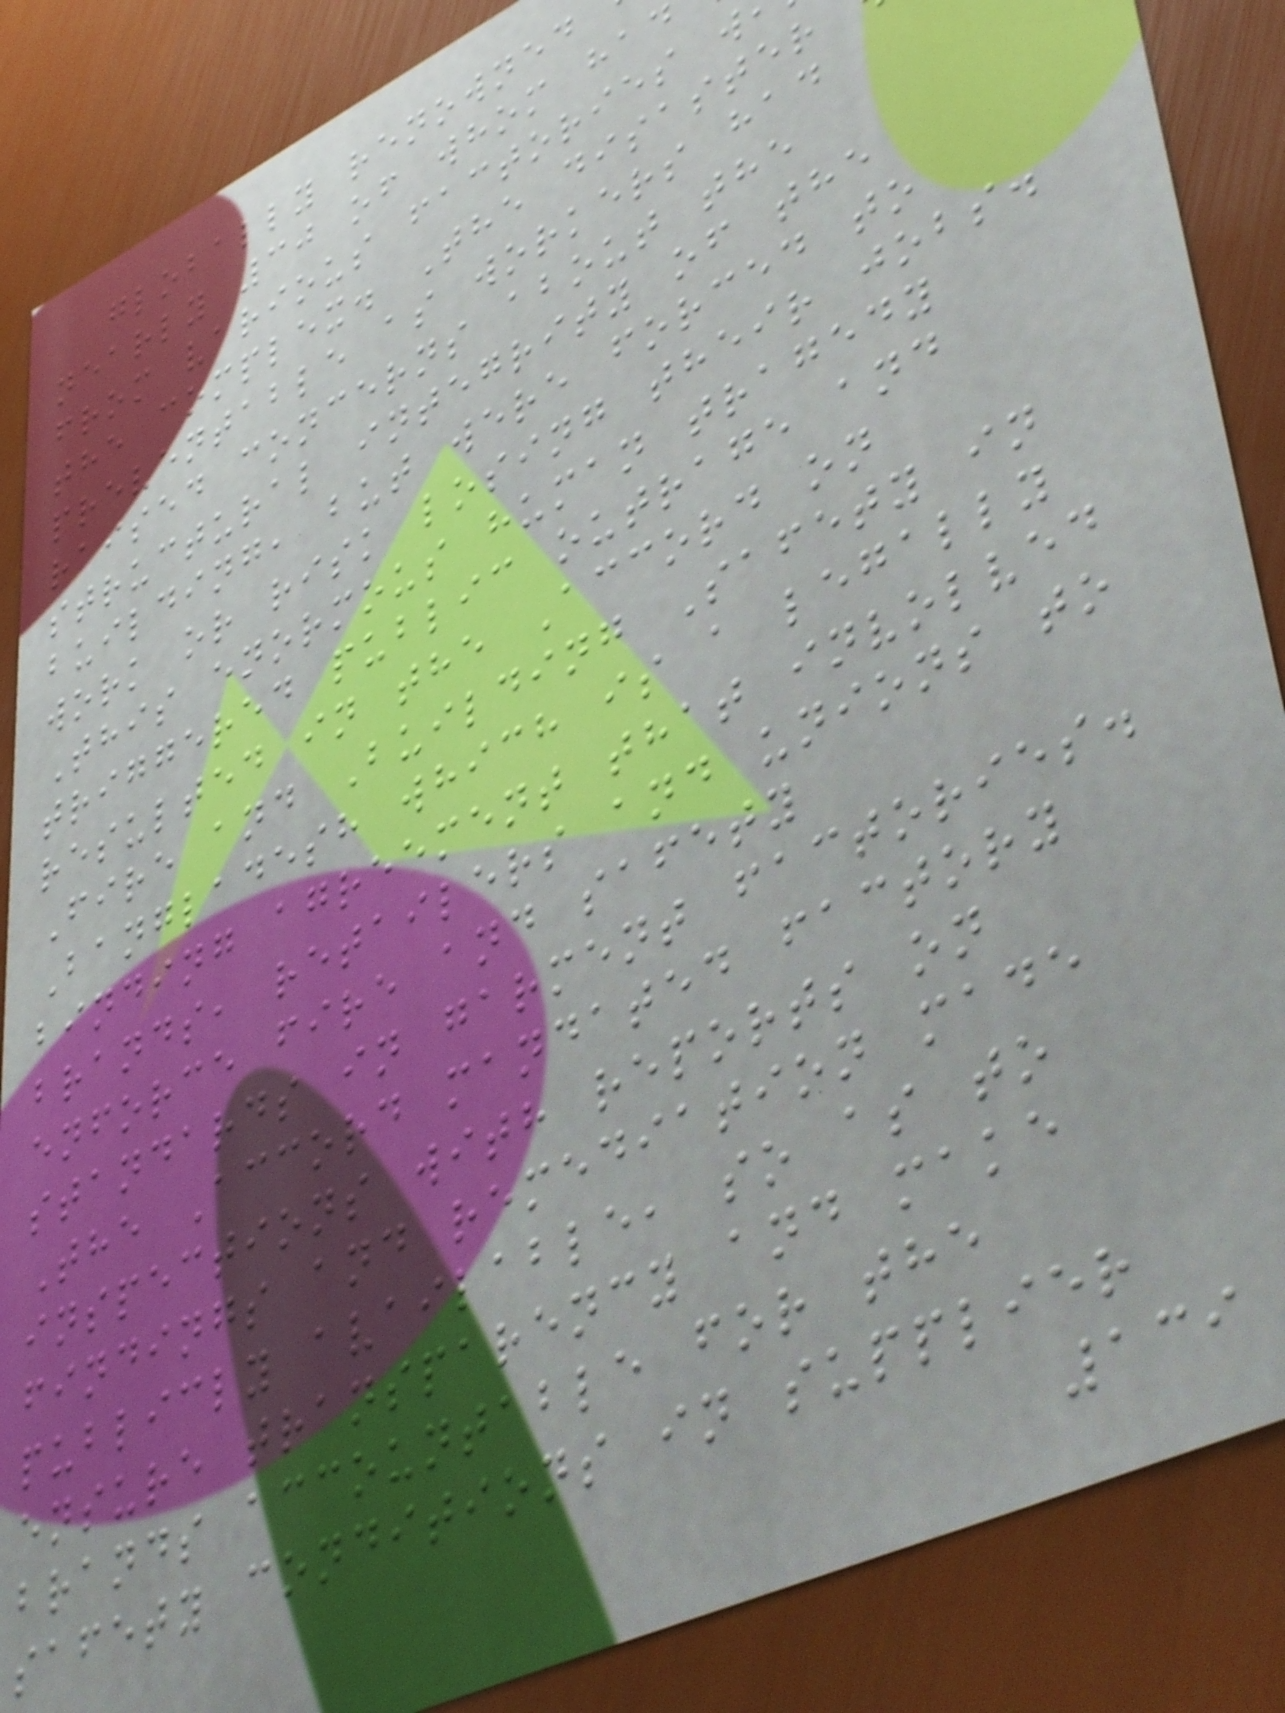globally renowned
nearly 30 of whom had
from various factories w
the complex. The disaster
preventable as workers had
raised concerns about the
structural integrity of the
building, but were forced to
work or risk losing their jobs.
This enormous human tragedy
triggered public outrage and
resulted in the Accord on
Fire and Building Safety in
Bangladesh which is a legally
binding agreement that involved
brands, retailers and unions to
enforce fire and safety
standards in garment factories.
The Accord mandated factory
inspections with reports on
findings and remediation made
publicly available, so as to
ensure transparency and make
brands accountable for the
safety conditions in supplier
139
